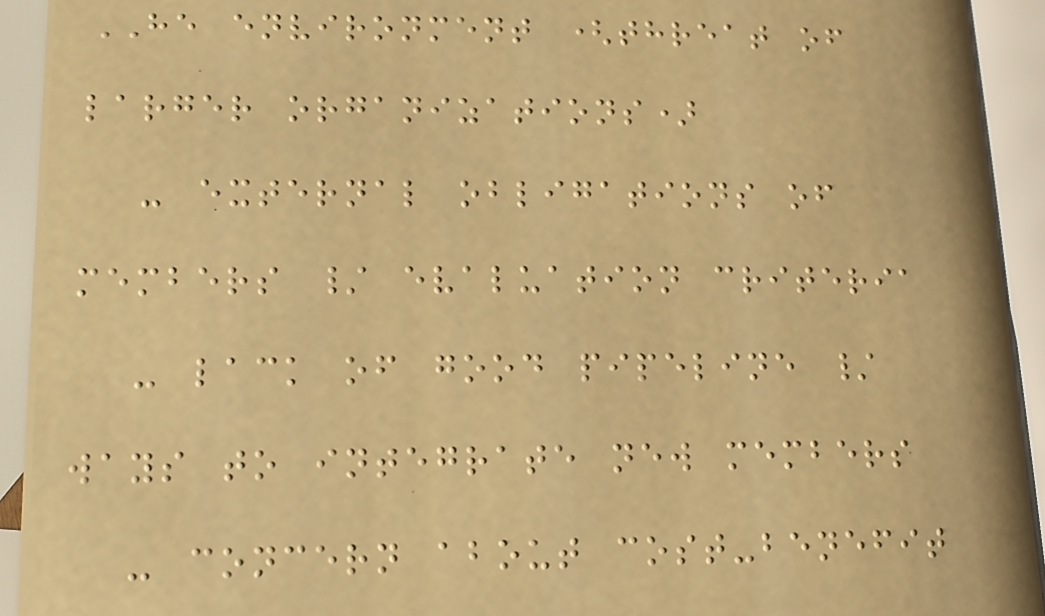HE environment (threat of
larger organizations)
- external obligations of
members / evaluation criteria
- lack of good pipeline /
ways to integrate new members
- concern about cost-benefit
